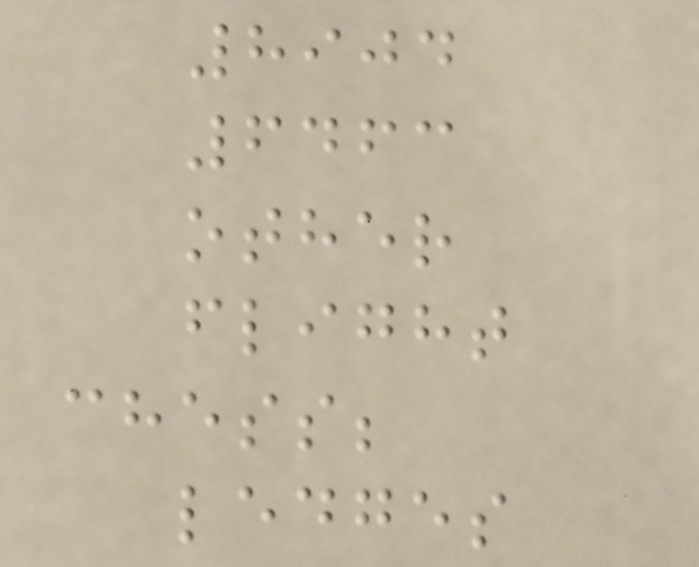8904
6463
other
flight
chess;
ledges
